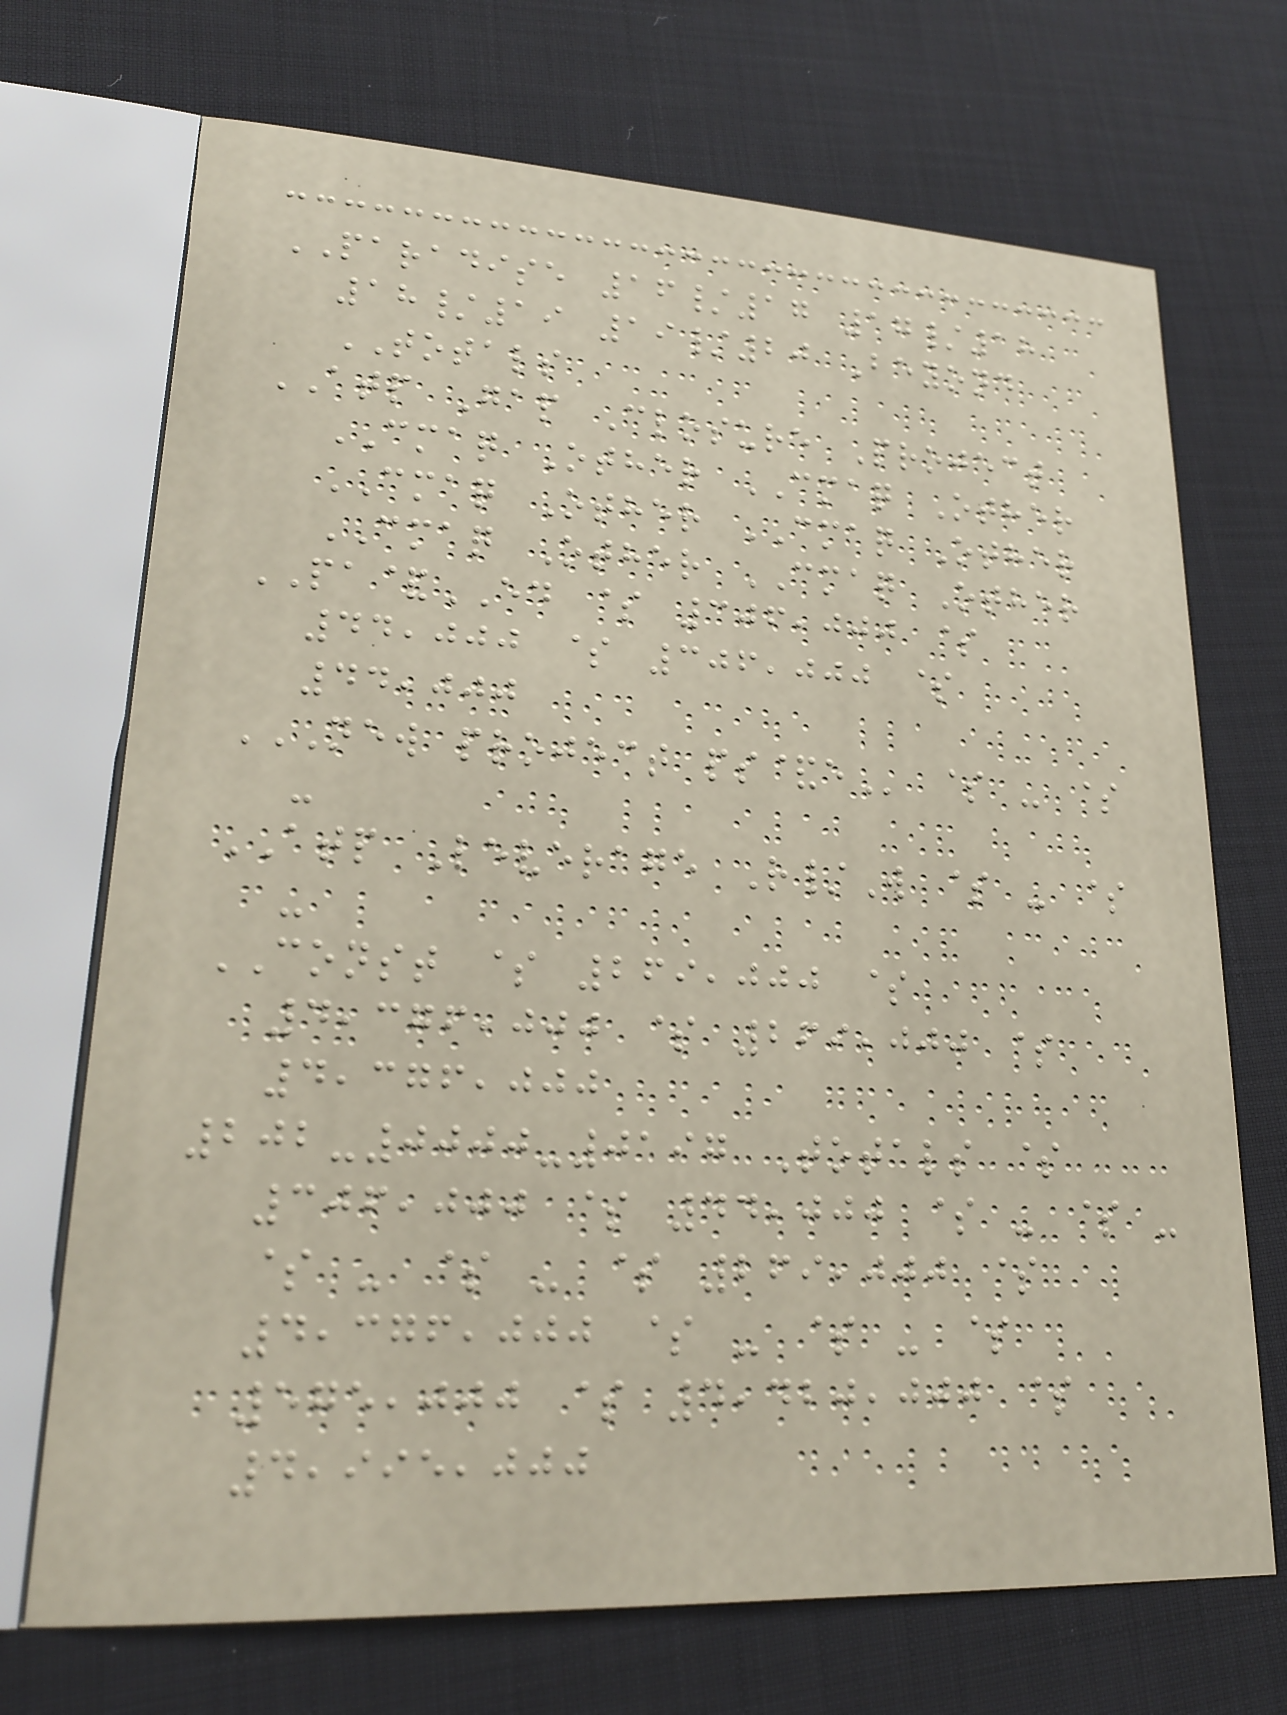PARADISE 16/17 17/18
18/19 19/20 Beyond
TOTALS
ATP Gap Closure Project
CMAQ Other CMAQ Other
CMAQ Other CMAQ Other
CMAQ Other CMAQ Other
PA&ED $ 306,000 $
44,000 $ 306,000 $
44,000
NEW PROJECT PS&E $ - $
-
ATP Leverage R/W $ - $
-
CONST $ 269,000 $
4,376,000 $ 269,000 $
4,376,000
202-0000-0197 Totals $
306,000 $ 44,000 $ - $ -
$ - $ - $ 269,000 $
4,376,000 $ - $ - $
575,000 $ 4,420,000 $
4,995,000
